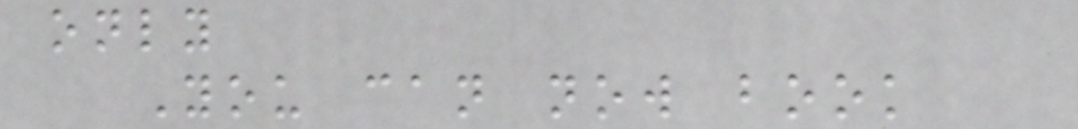only
You can now book
